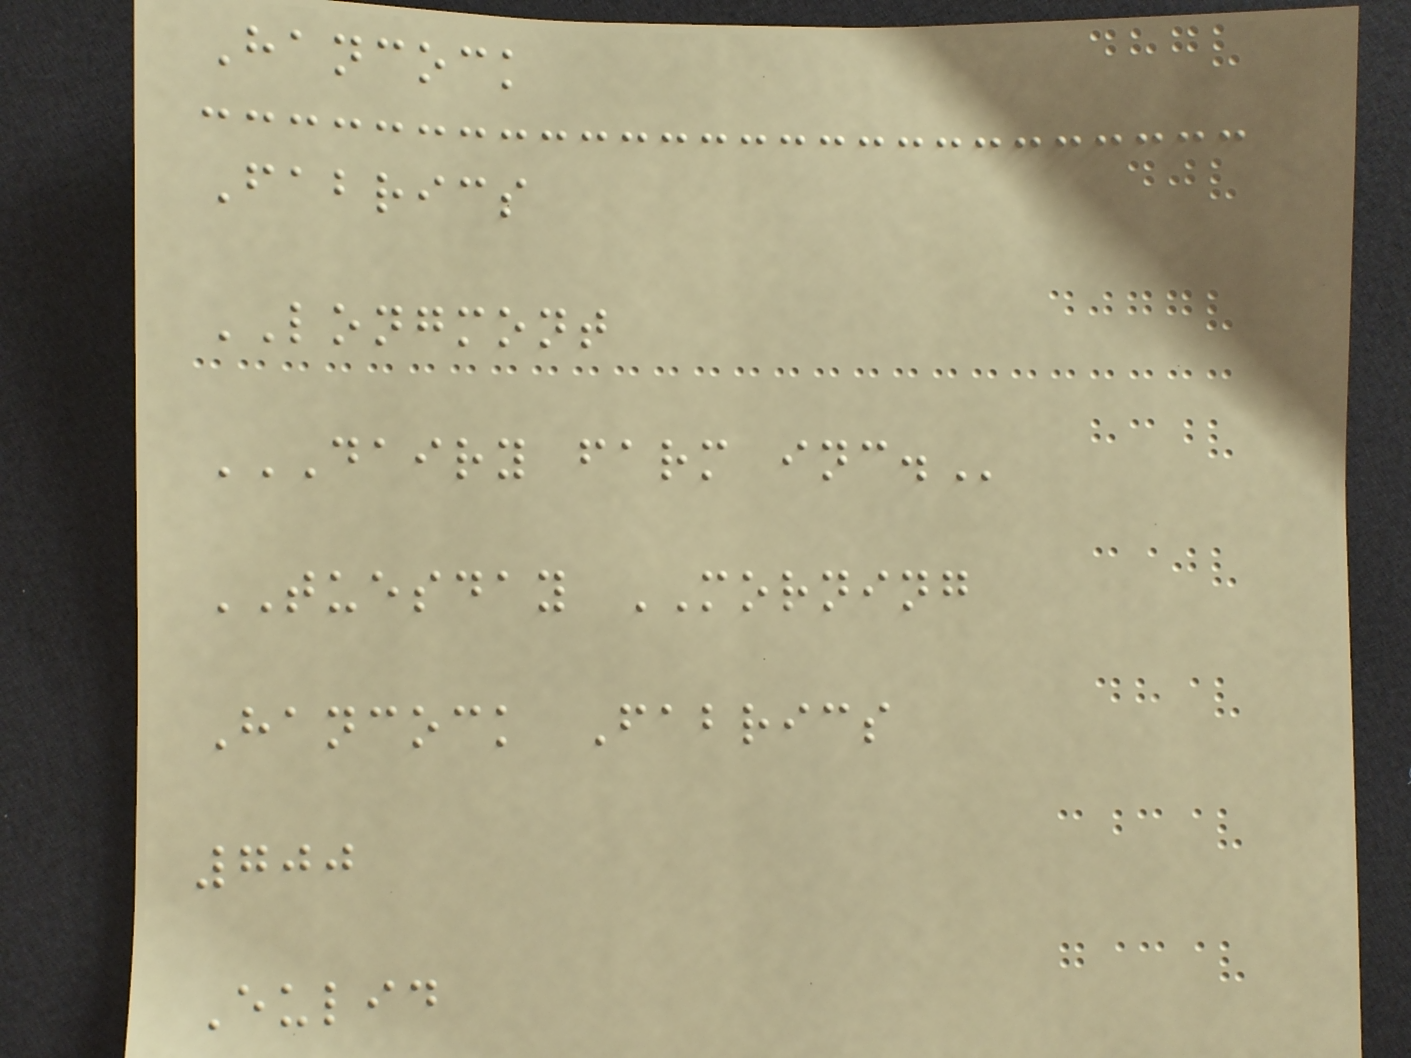Hancock
Fabrics
LONGMONT
DAIRY FARM INC.
TUESDAY MORNING
Hancock Fabrics
700
Eulid
